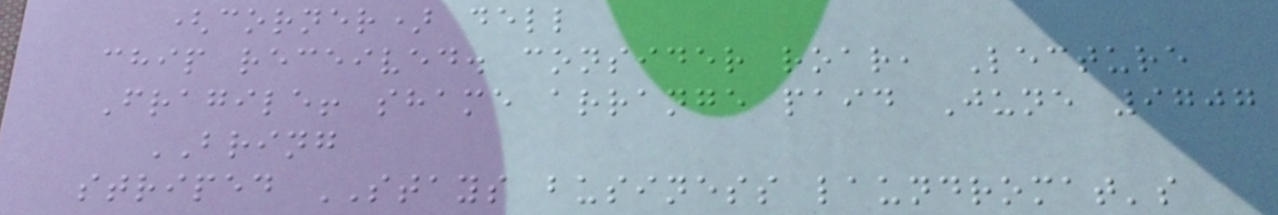(corner) dell
chip received. consider roar, Lecture
Fragile! shame arrange paid June 9707
BRING
striped STAYS business laundromat's
